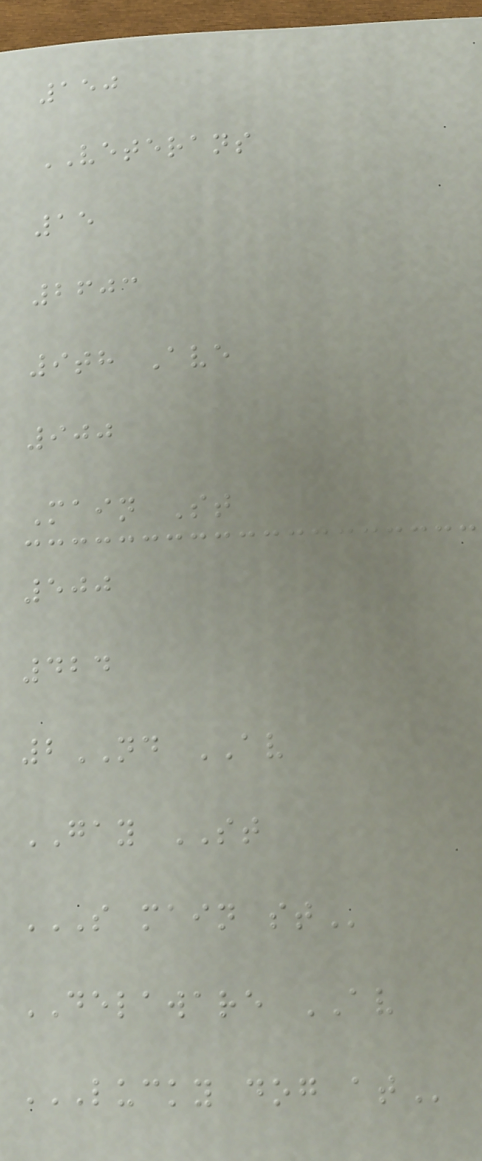150
VETERANS
15
2603
9th Ave
900
Main St
500
424
2ND AV
GAY ST
S MAIN ST
DELAWARE AV
LUCKY DOG AT
